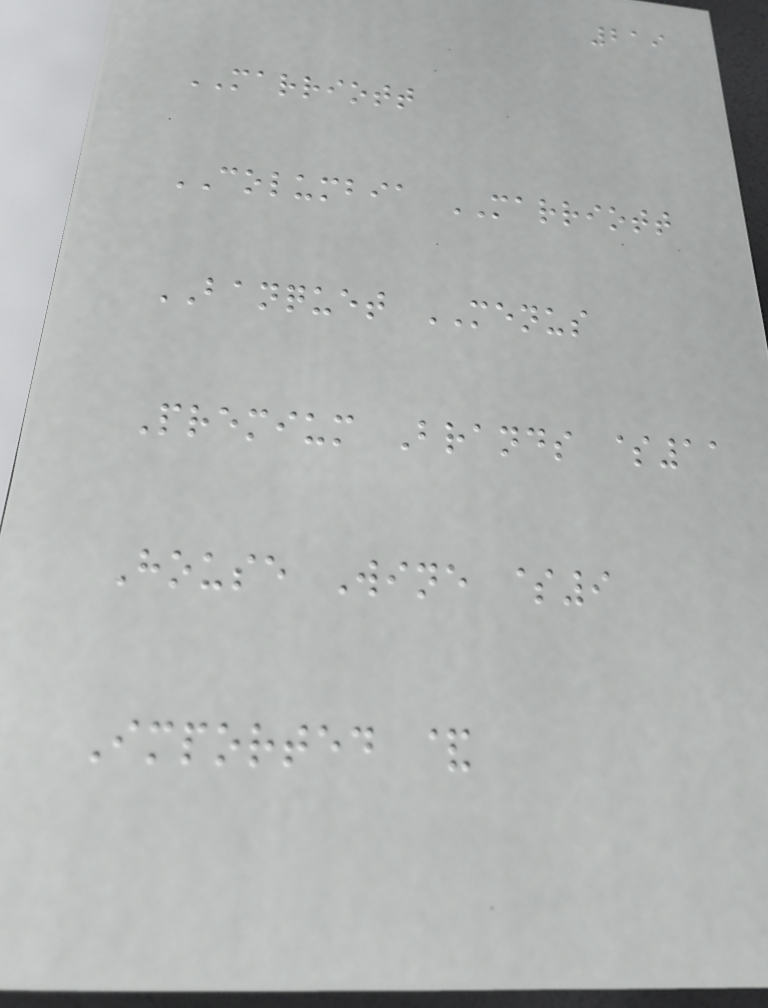219
MARRIOTT
COLUMBIA MARRIOTT
BANQUET MENUS
Premium Brands $11
House Wine $9
Imported &
